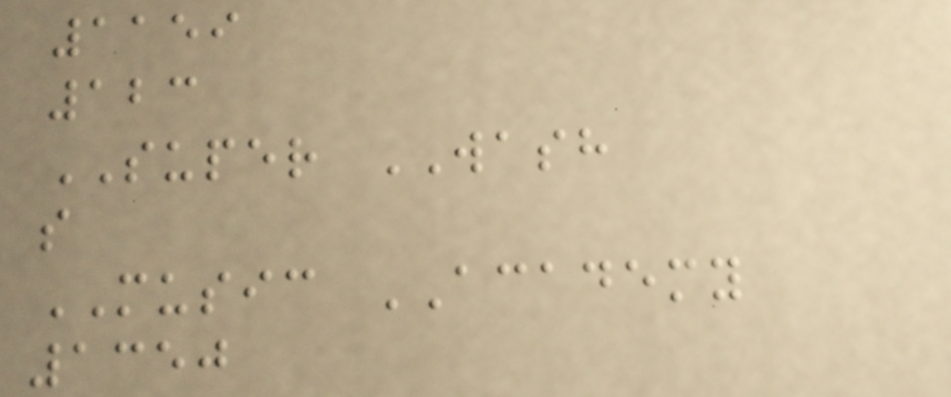1159
123
SUPER WASH
s
MUSIC ACADEMY
1350
